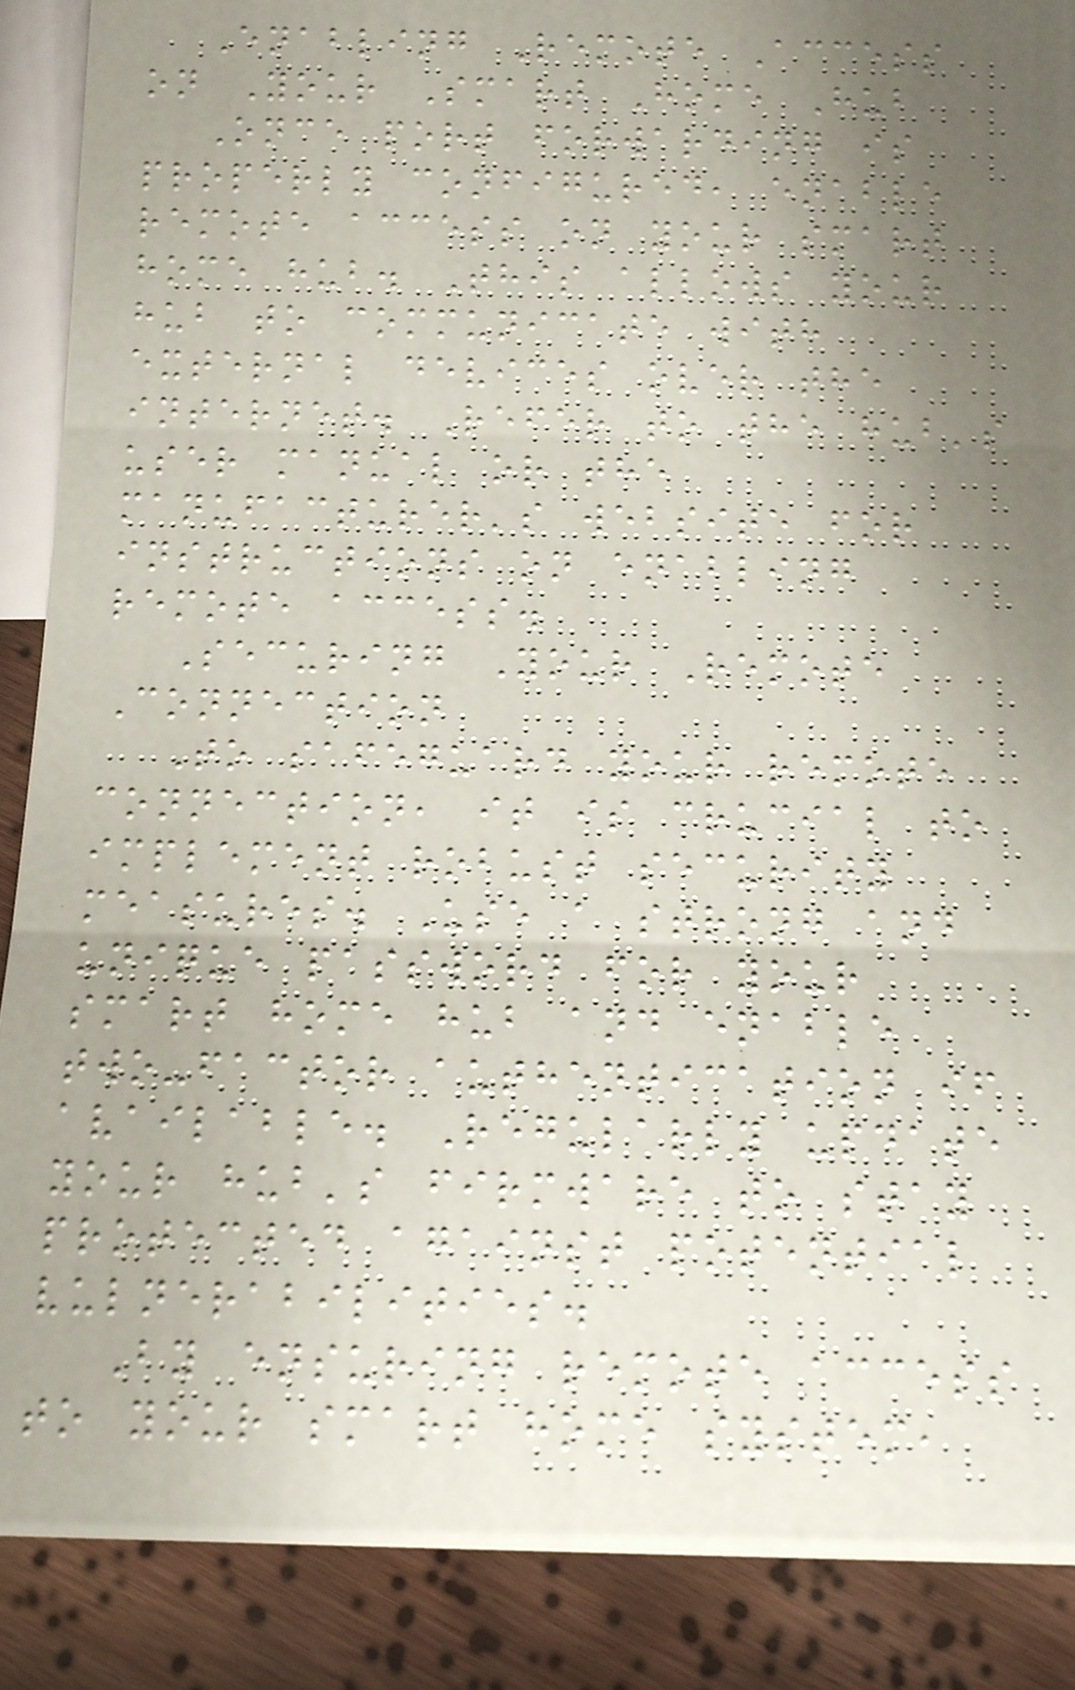Enabling Remote Access
on Your Smart Home Hub
Once port forwarding is
properly configured, enable
remote access on your smart
home hub. This allows your
hub to communicate with
external devices over the
internet. Refer to the hub's
user manual or the
manufacturer's website for
instructions on enabling
remote access.
Securing Your Remote
Connection
To safeguard your remote
connection, it is crucial to
implement robust security
measures. Use a strong and
unique password for your
smart home hub and enable
two-factor authentication if
available. Regularly update
your hub's firmware to stay
protected against potential
vulnerabilities.
By ensuring remote access
to your smart home system,
